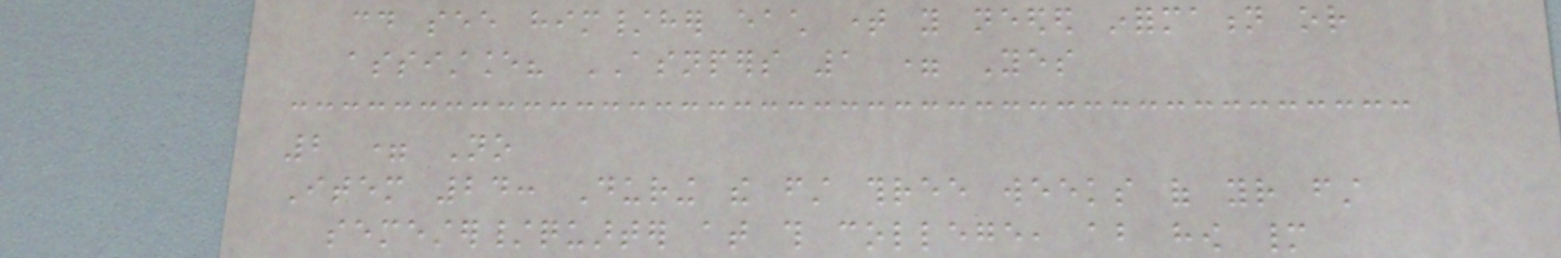could see him/her each time you needed information or
assistance? ASNPERS 1 = Yes
2 = No
Item 24: During the first three weeks of your first
semester/quarter at this college, about how many
